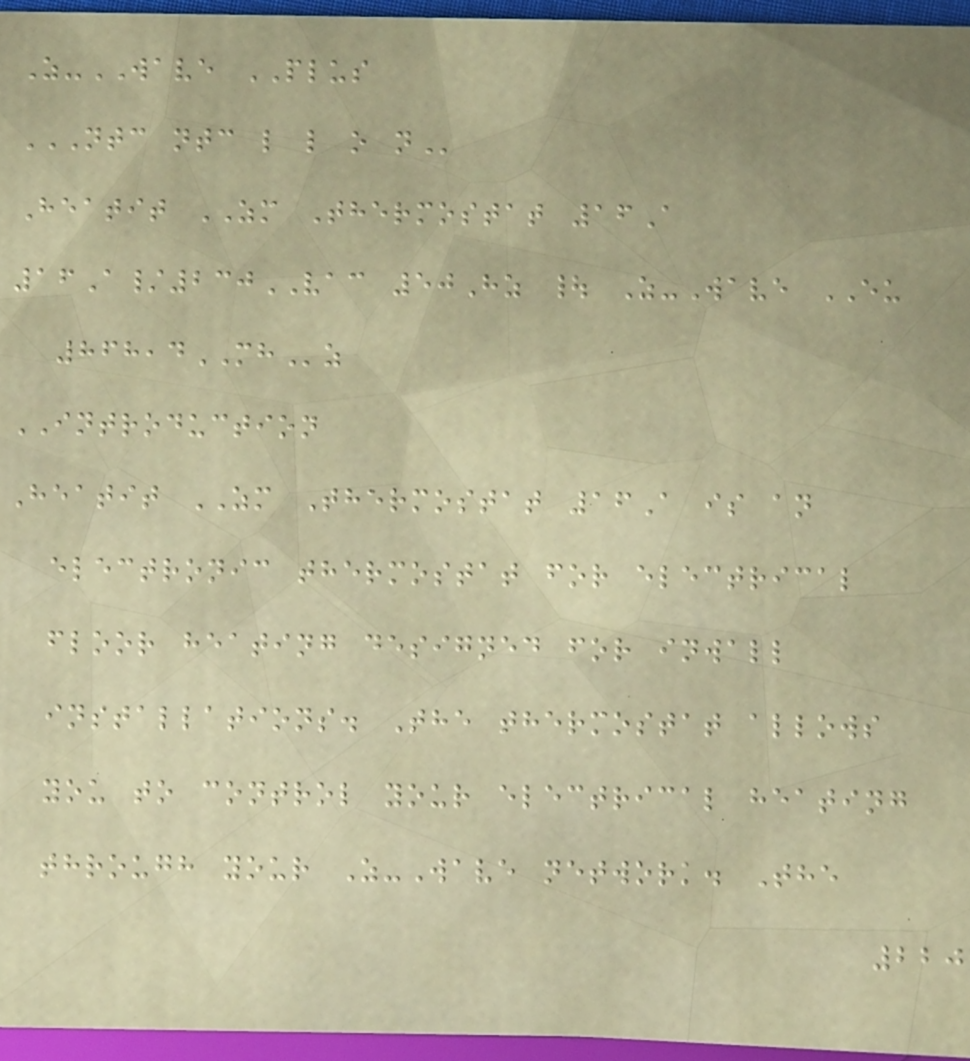Z-WAVE PLUS
NTC NTC L L O N
Heatit ZM Thermostat 16A
16A/230VAC 50Hz | Z-Wave EU
868,4MHz
INTRODUCTION
Heatit ZM Thermostat 16A is an
electronic thermostat for electrical
floor heating designed for inwall
installations. The thermostat allows
you to control your electrical heating
through your Z-Wave network. The
220
